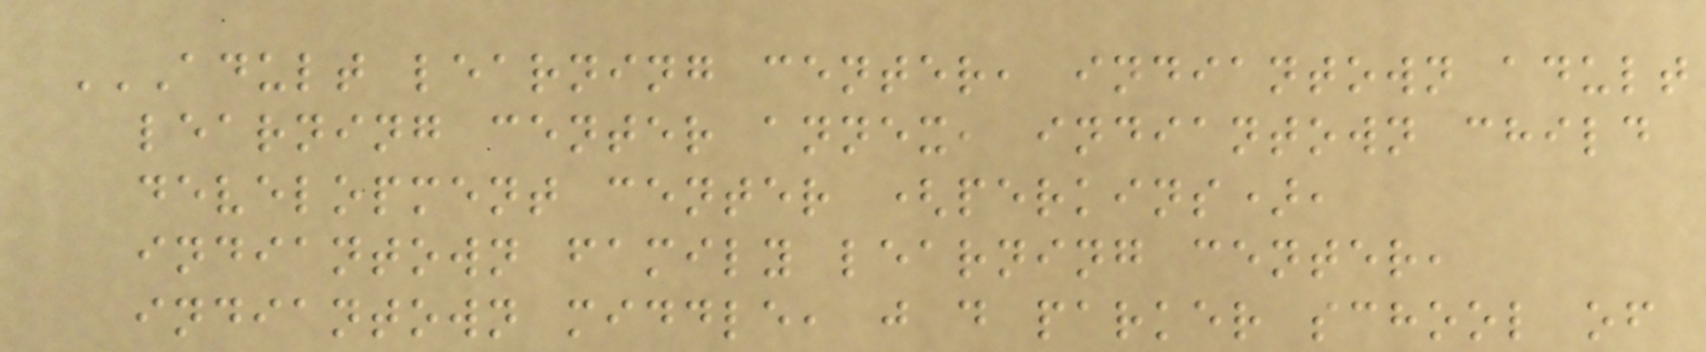ADULT LEARNING CENTER, INDIANTOWN ADULT
LEARNING CENTER ANNEX, INDIANTOWN CHILD
DEVELOPMENT CENTER (PERKINS),
INDIANTOWN FAMILY LEARNING CENTER,
INDIANTOWN MIDDLE, J D PARKER SCHOOL OF
